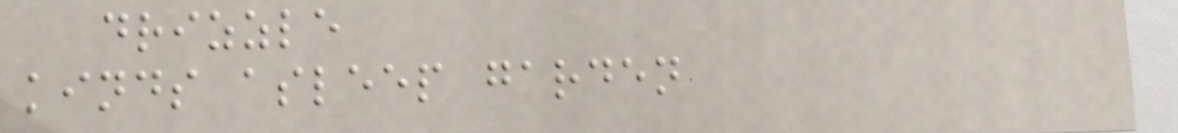drizzle
kinds asleep garden
